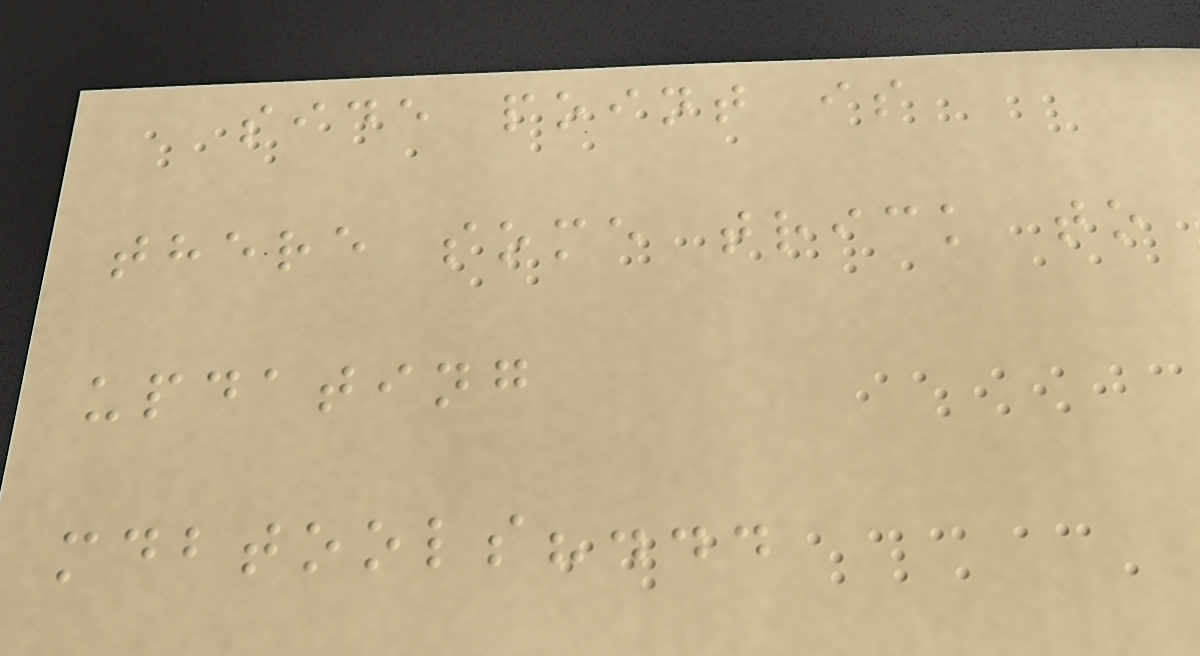side point is
there some trick to
updating
mdbtools?...
